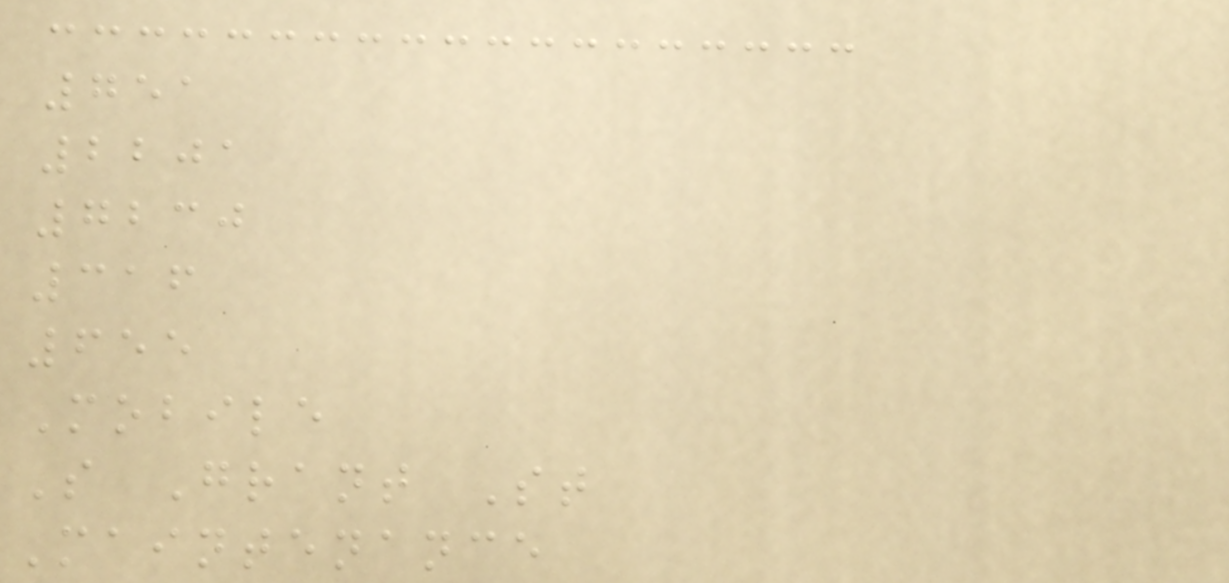751
2201
7230
316
655
Mobile
S Grant St
Maintenance
